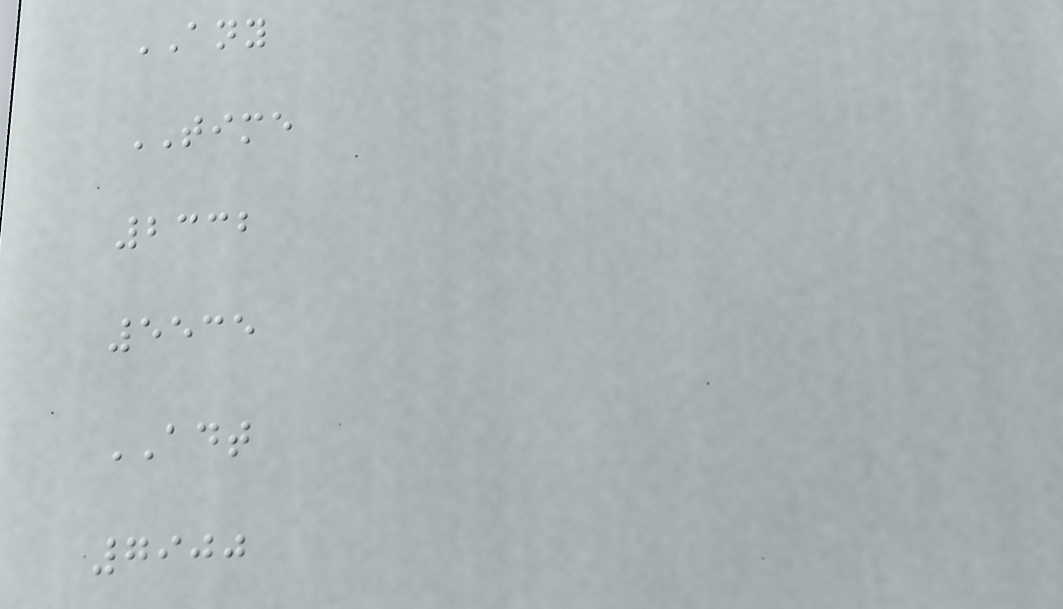ANY
TIME
2332
5535
ADT
7900
